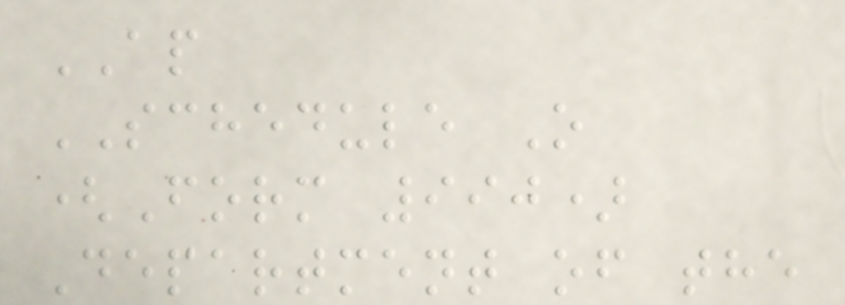AP
SCHEDULE O
(Form 990)
Department of the
